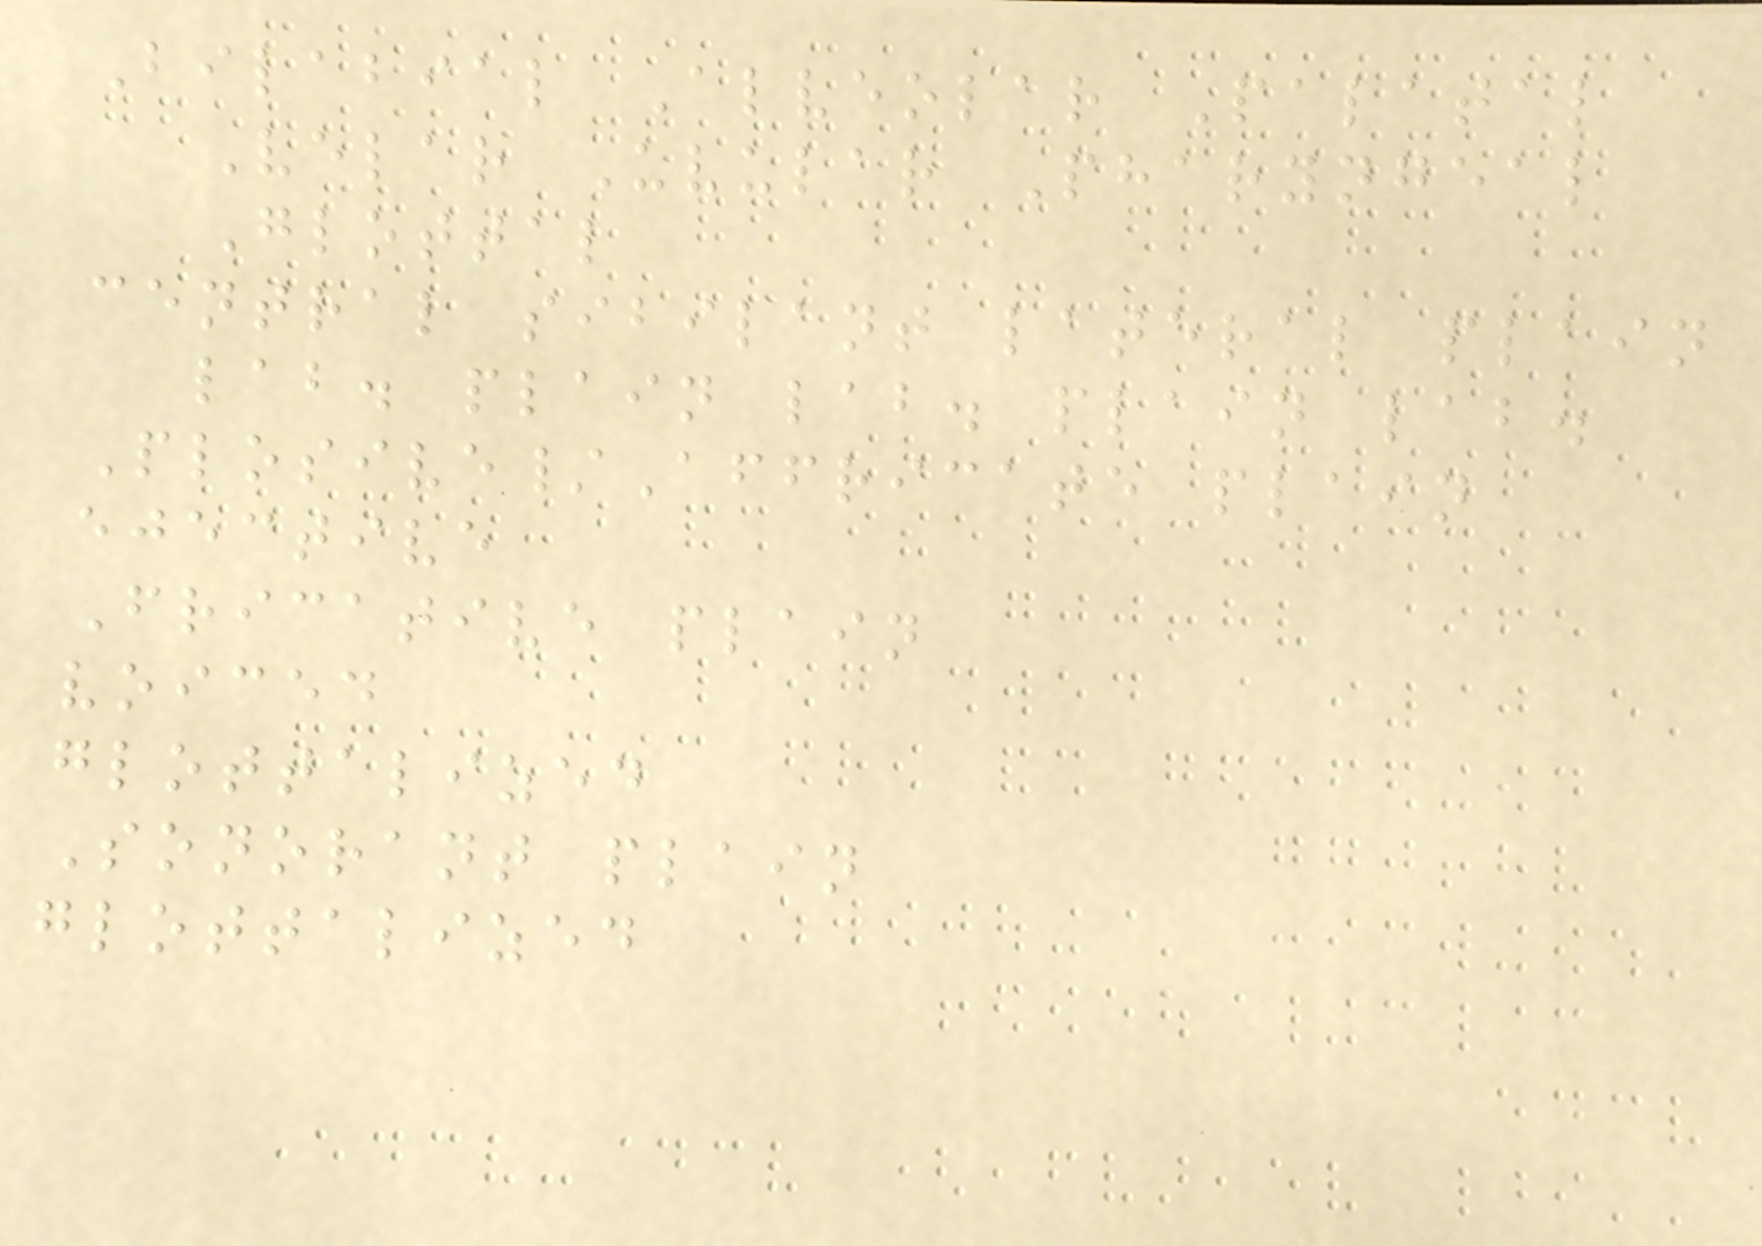Bilabial Alveolar Palatal
Velar Uvular Pharyngeal
Glottal
central sibilant lateral plain
lab. plain lab. plain lab.
Plosive/Affricate plain
ejective
Fricative plain
voiced
glottalized
Sonorant plain
glottalized
